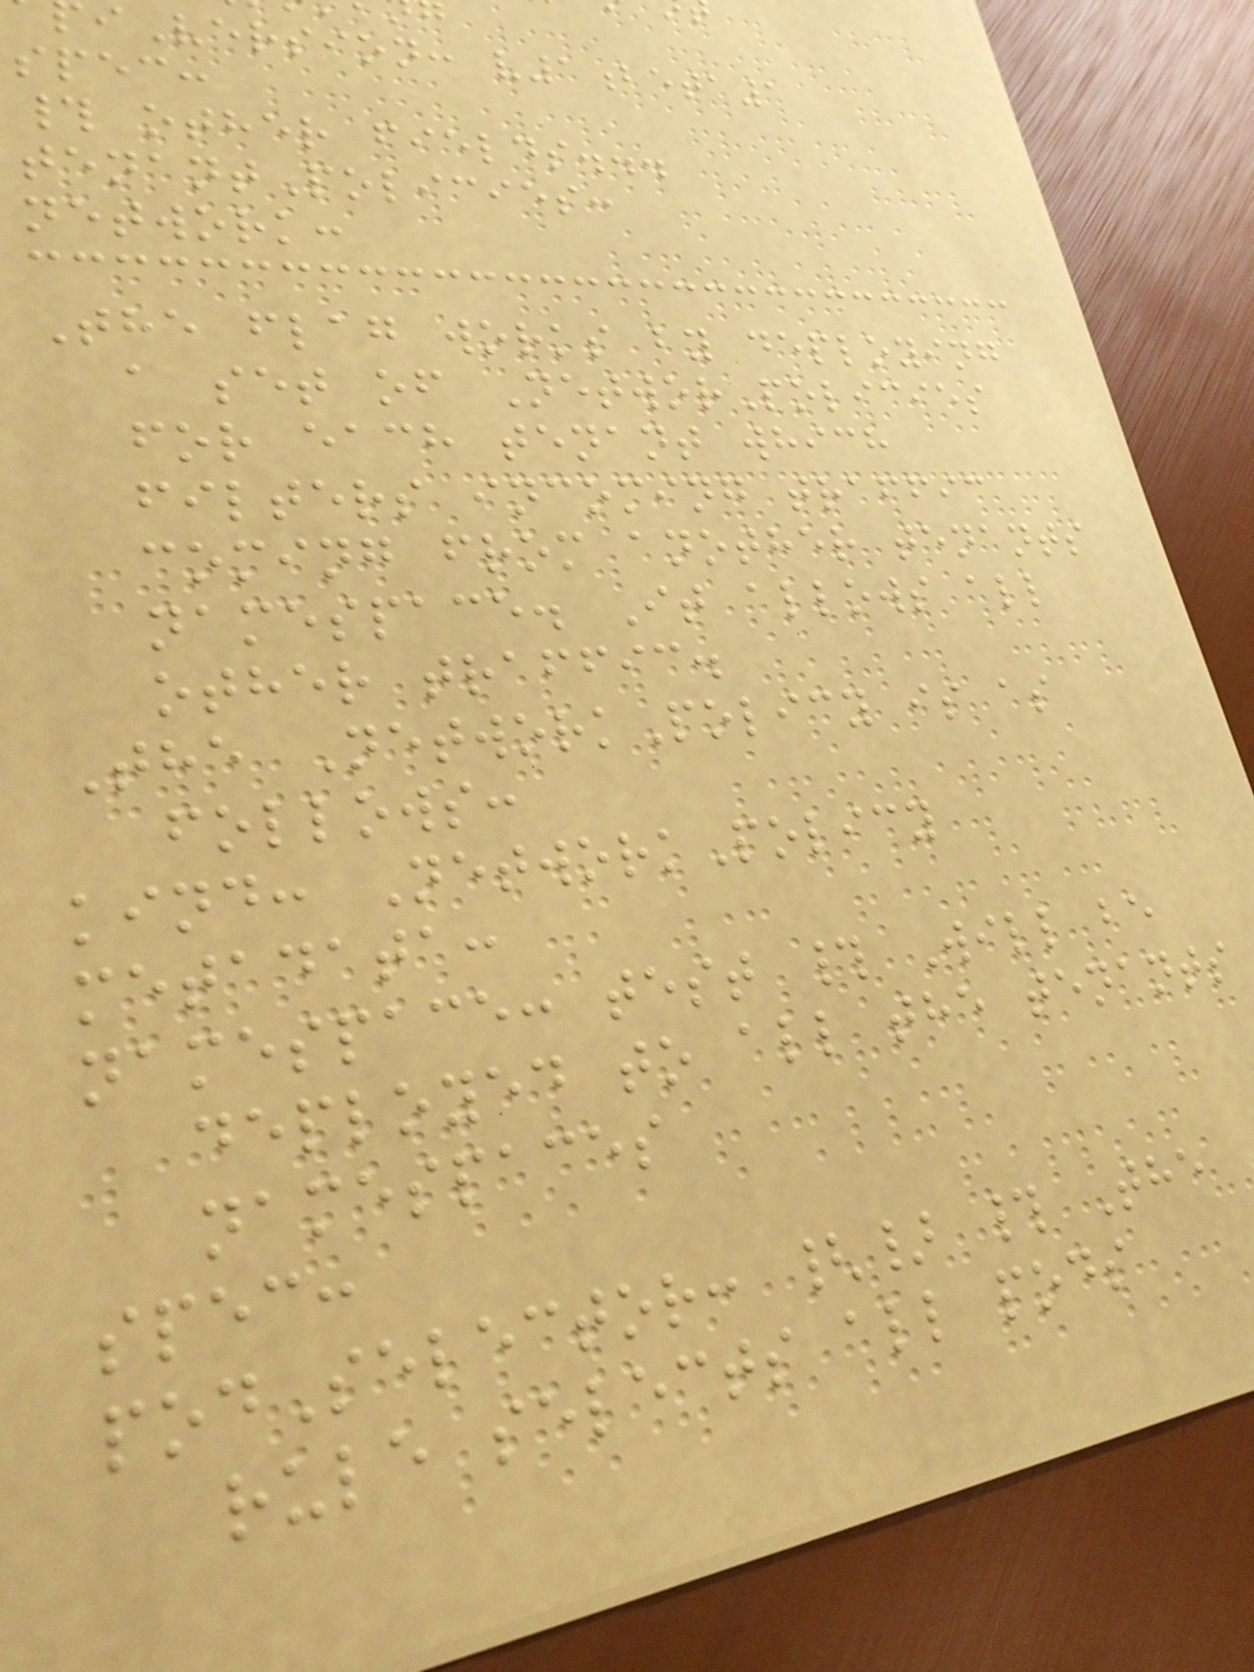iVersion: v1beta1
spec:
# other fields...
tenantPolicies:
network:
The flag works by deploying
a set of NetworPolicies
for each tenant which
filters incoming traffic
coming from another tenants
namespace. It allows all
other traffic.
The NetworkPolicy is as
follows:
kind: NetworkPolicy
metadata:
namespace: test # Will be
deployed to all the tenants
namespaces
spec:
podSelector: {} # The
rule selects all pods
